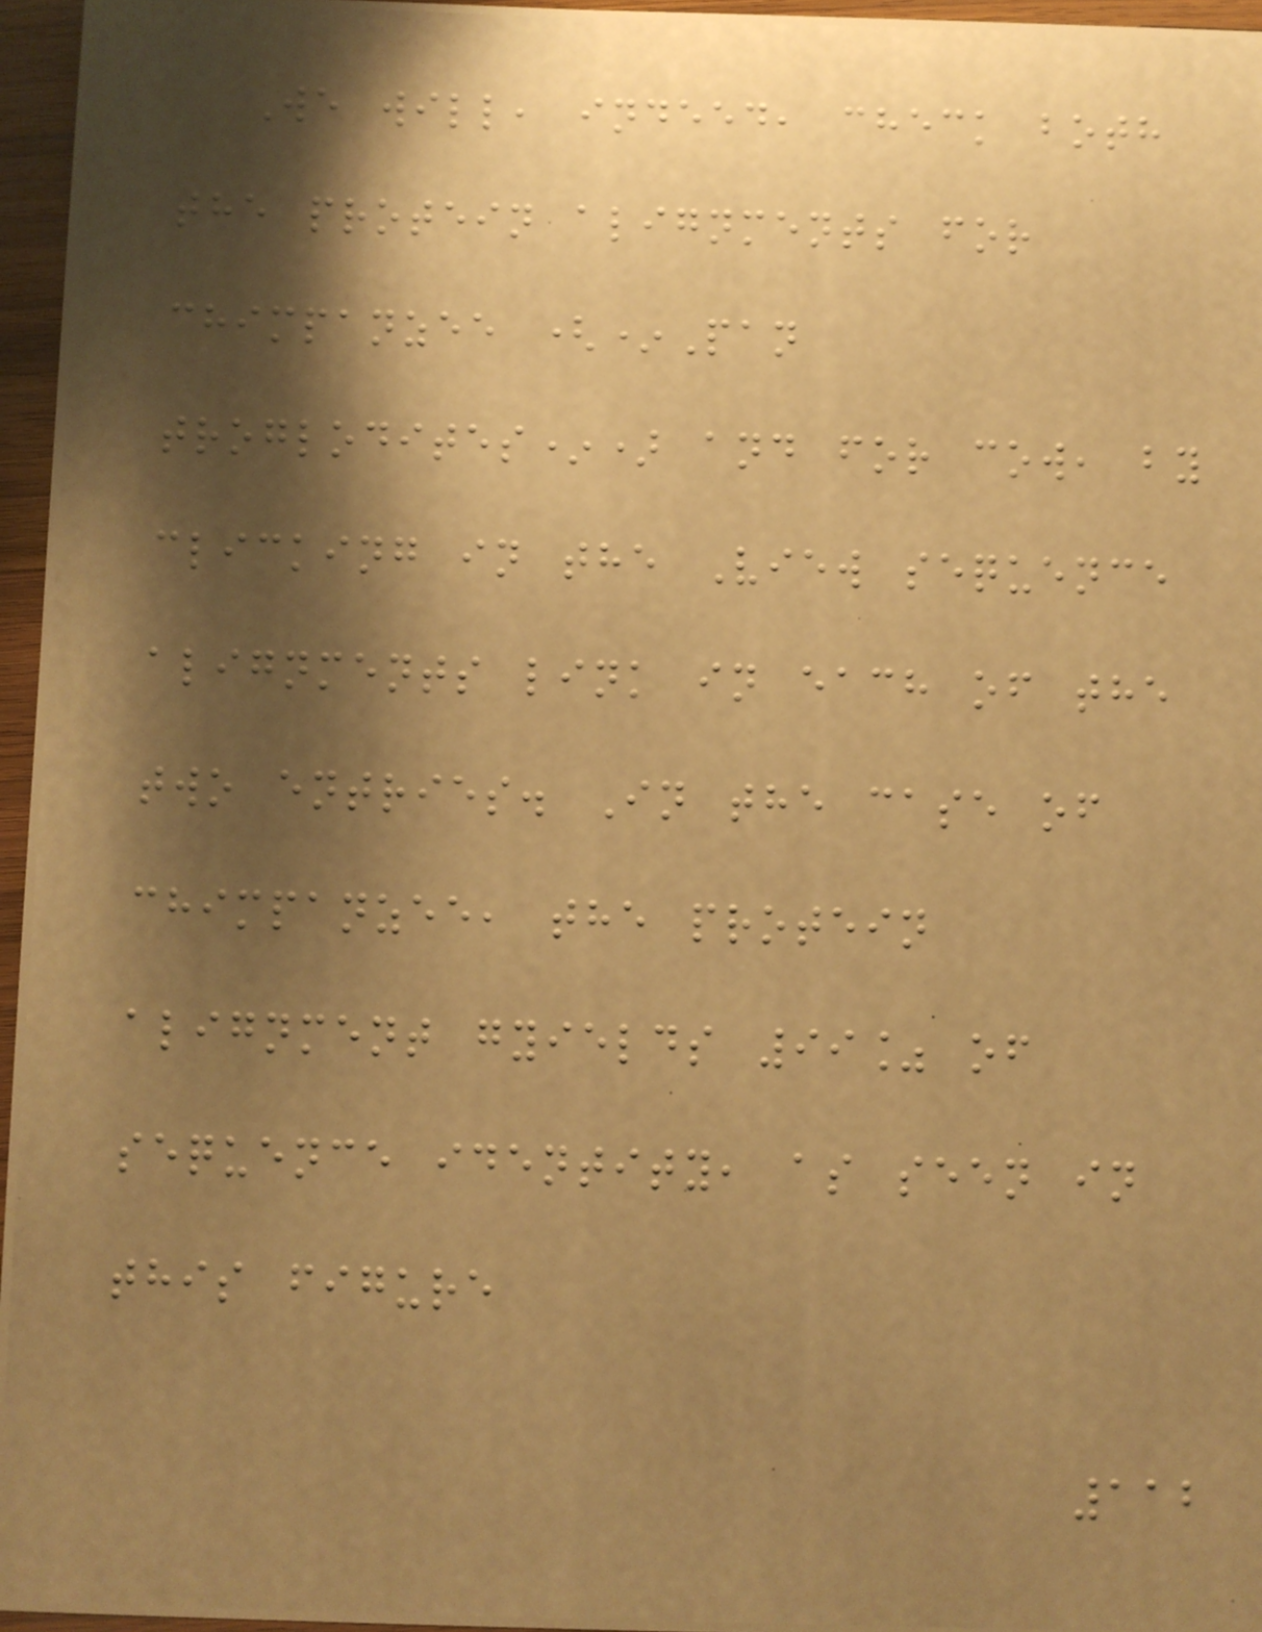We will, indeed, check both
the protein alignments for
chimpanzee (*Pan
troglodites*) and for cow, by
clicking in the View sequence
alignments link in each of the
two entries. In the case of
chimpanzee, the protein
alignment gyields 99% of
sequence identity, as seen in
this figure
112
